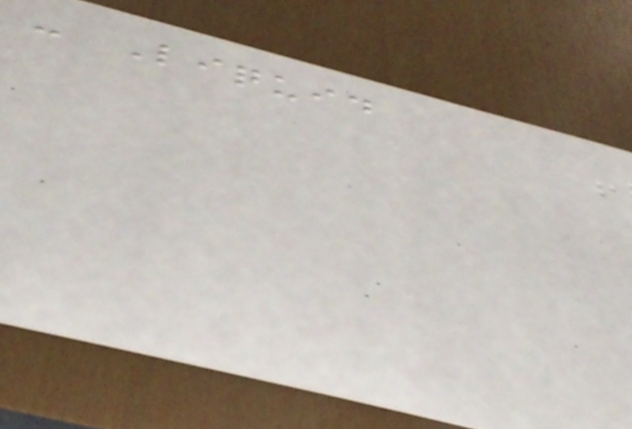- Liquid
